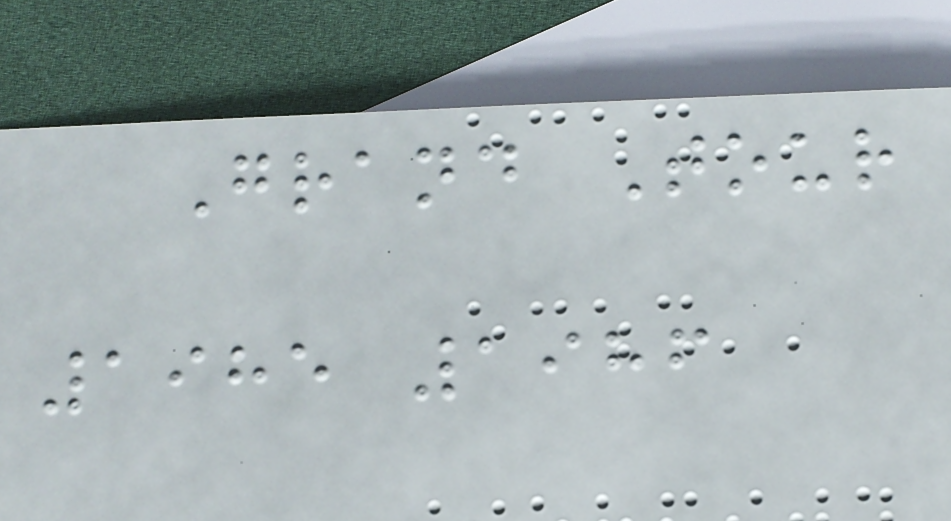Grand Tour
1985 1986
